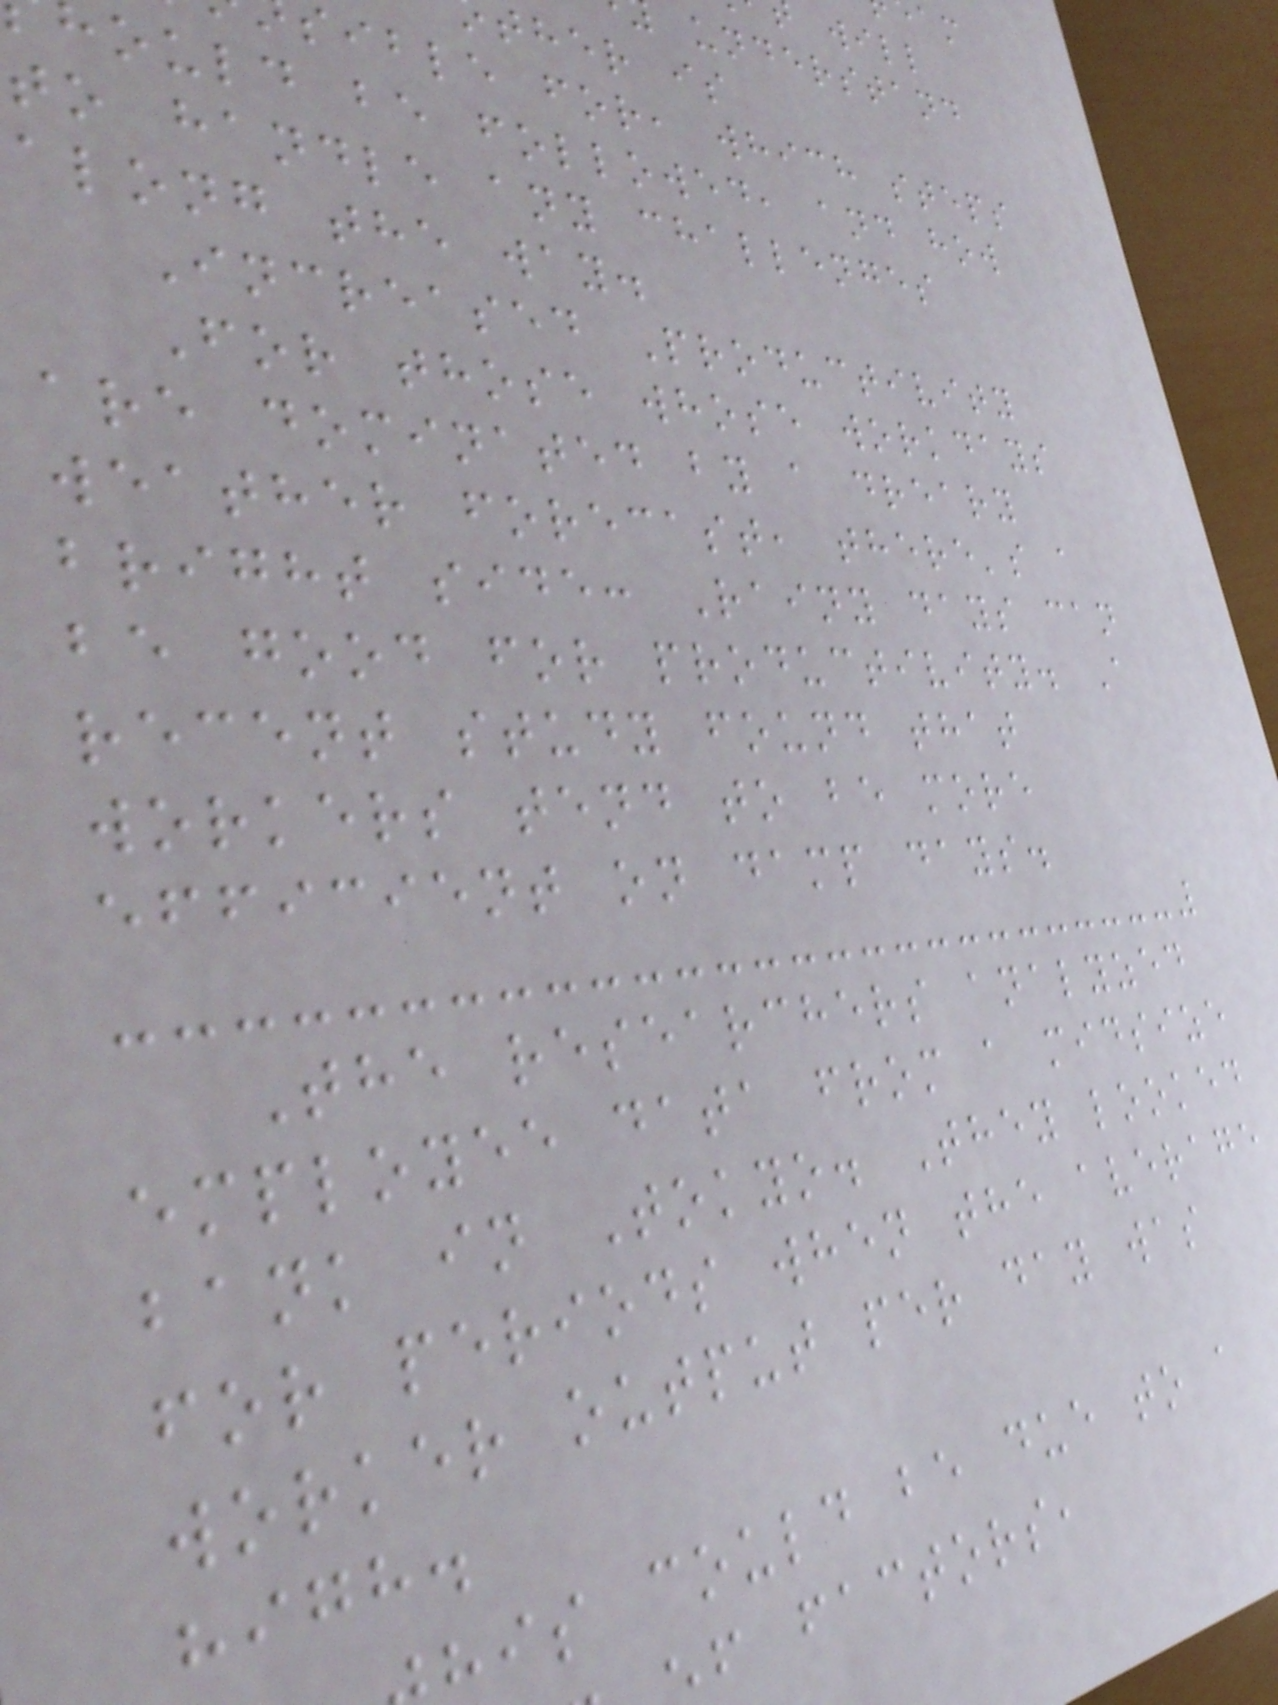understand
ther is
sible for, which steps
ould be followed, and how
to handle any challenges
along the way.
Increased Productivity
For those whose workdays
are dominated by a dreary
weather forecast, there's a
bright side: Rainy days can
be good for productivity. A
recent study found that
workers tend to be more
efficient on damp days.
The researchers analyzed
employee data from a midsize
bank in Tokyo. They looked
for periods when the average
worker output per day was
high.
is could be due to a
f factors,
